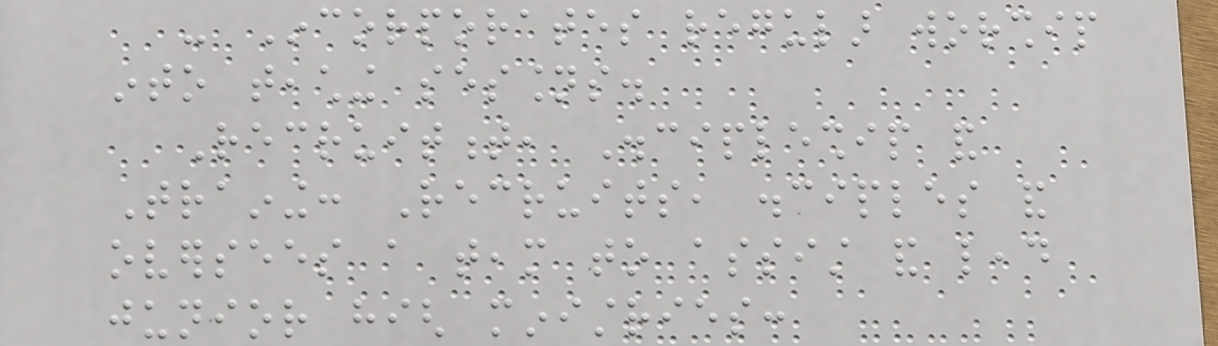- Incorporates regular worship
into teaching sessions.
Recruitment, Discipleship and
Training: Recruits, disciples and
oversees a team to assist and lead
junior high ministries:
